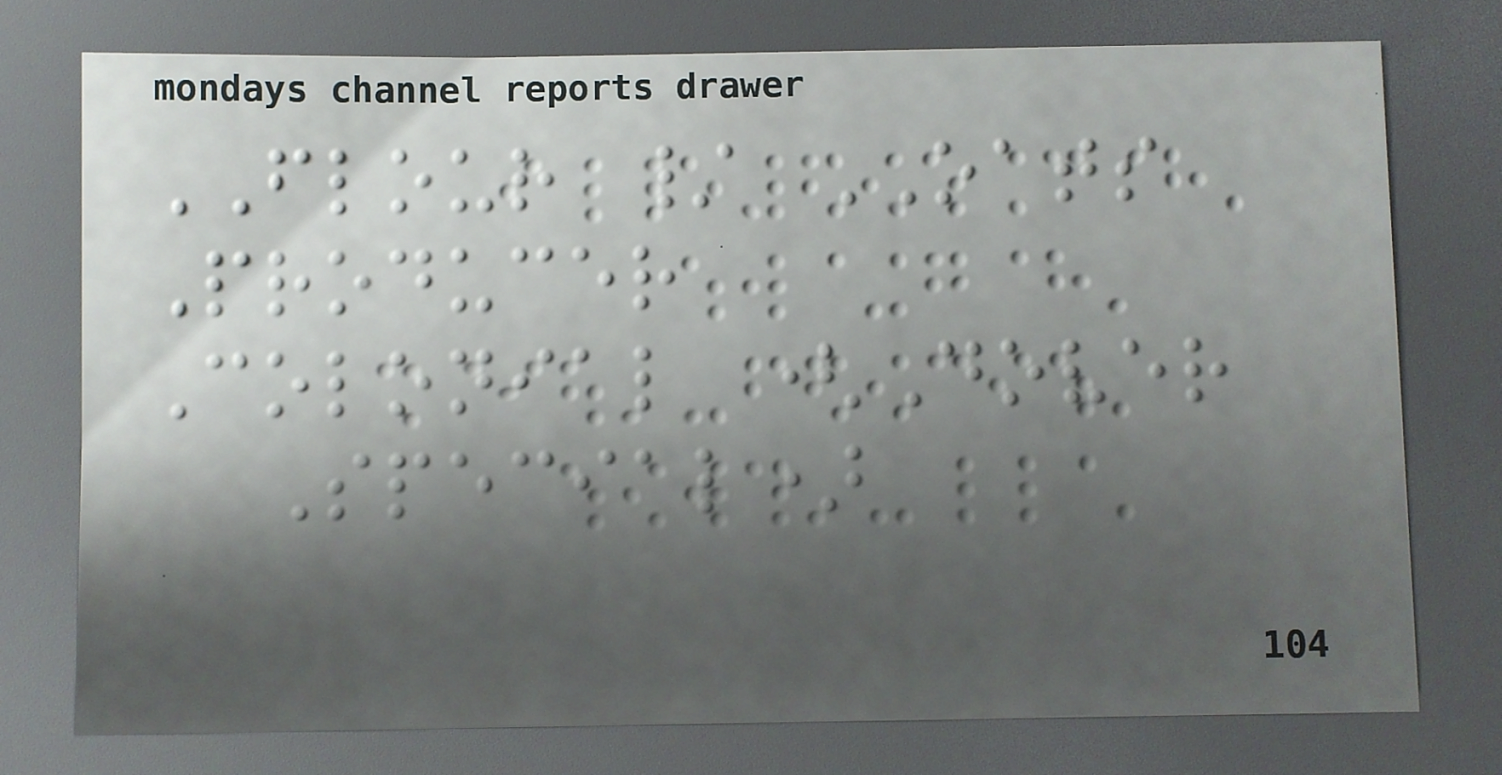FLOUR / OATS
Producer
Colonial (Dover
Special)
